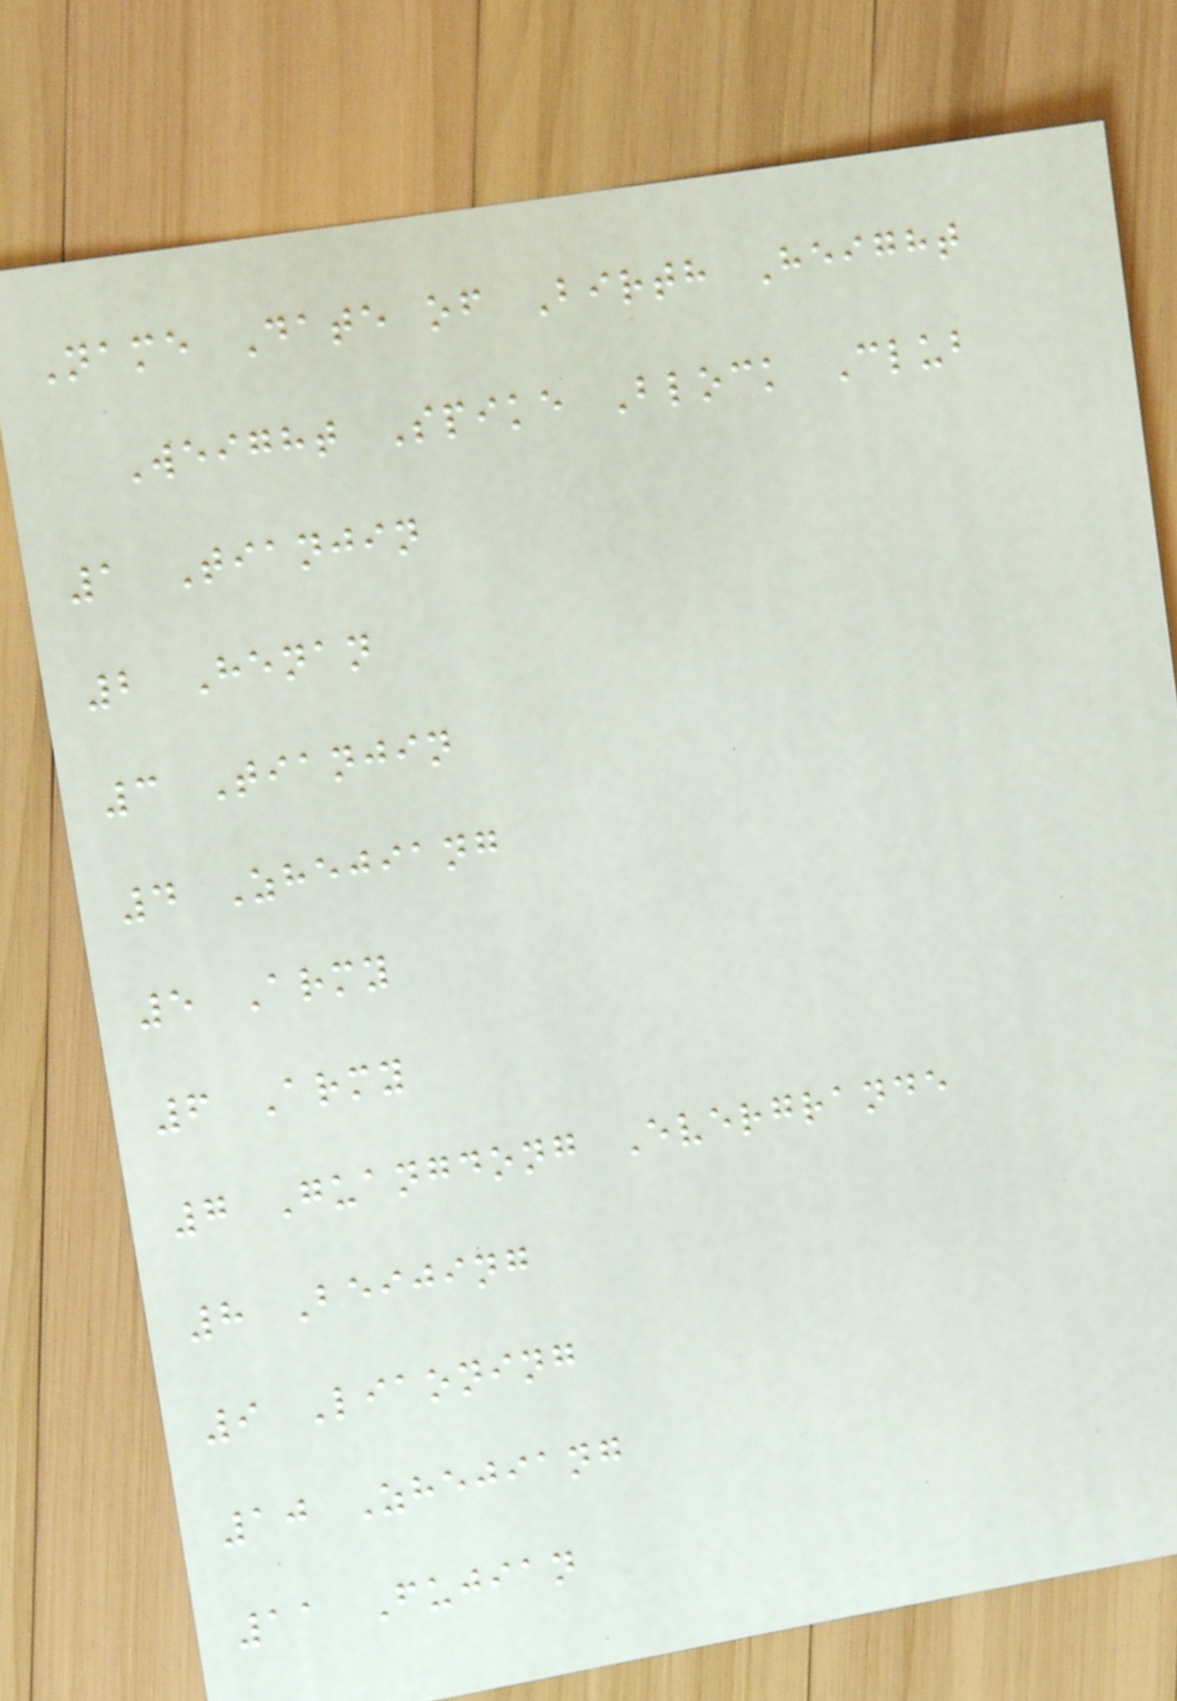Name Date of Birth Height
Weight Spike Block Club
1 Tianjin
2 Henan
3 Tianjin
4 Zhejiang
5 Army
6 Army
7 Guangdong Evergrande
8 Beijing
9 Liaoning
10 Zhejiang
11 Fujian
